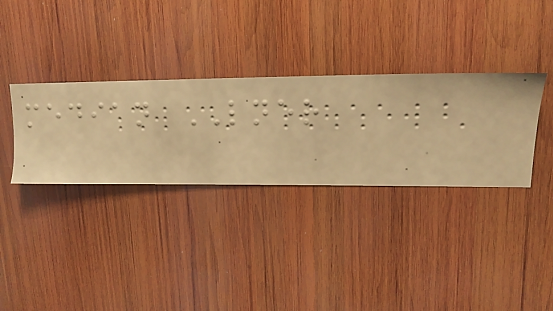median LNER
